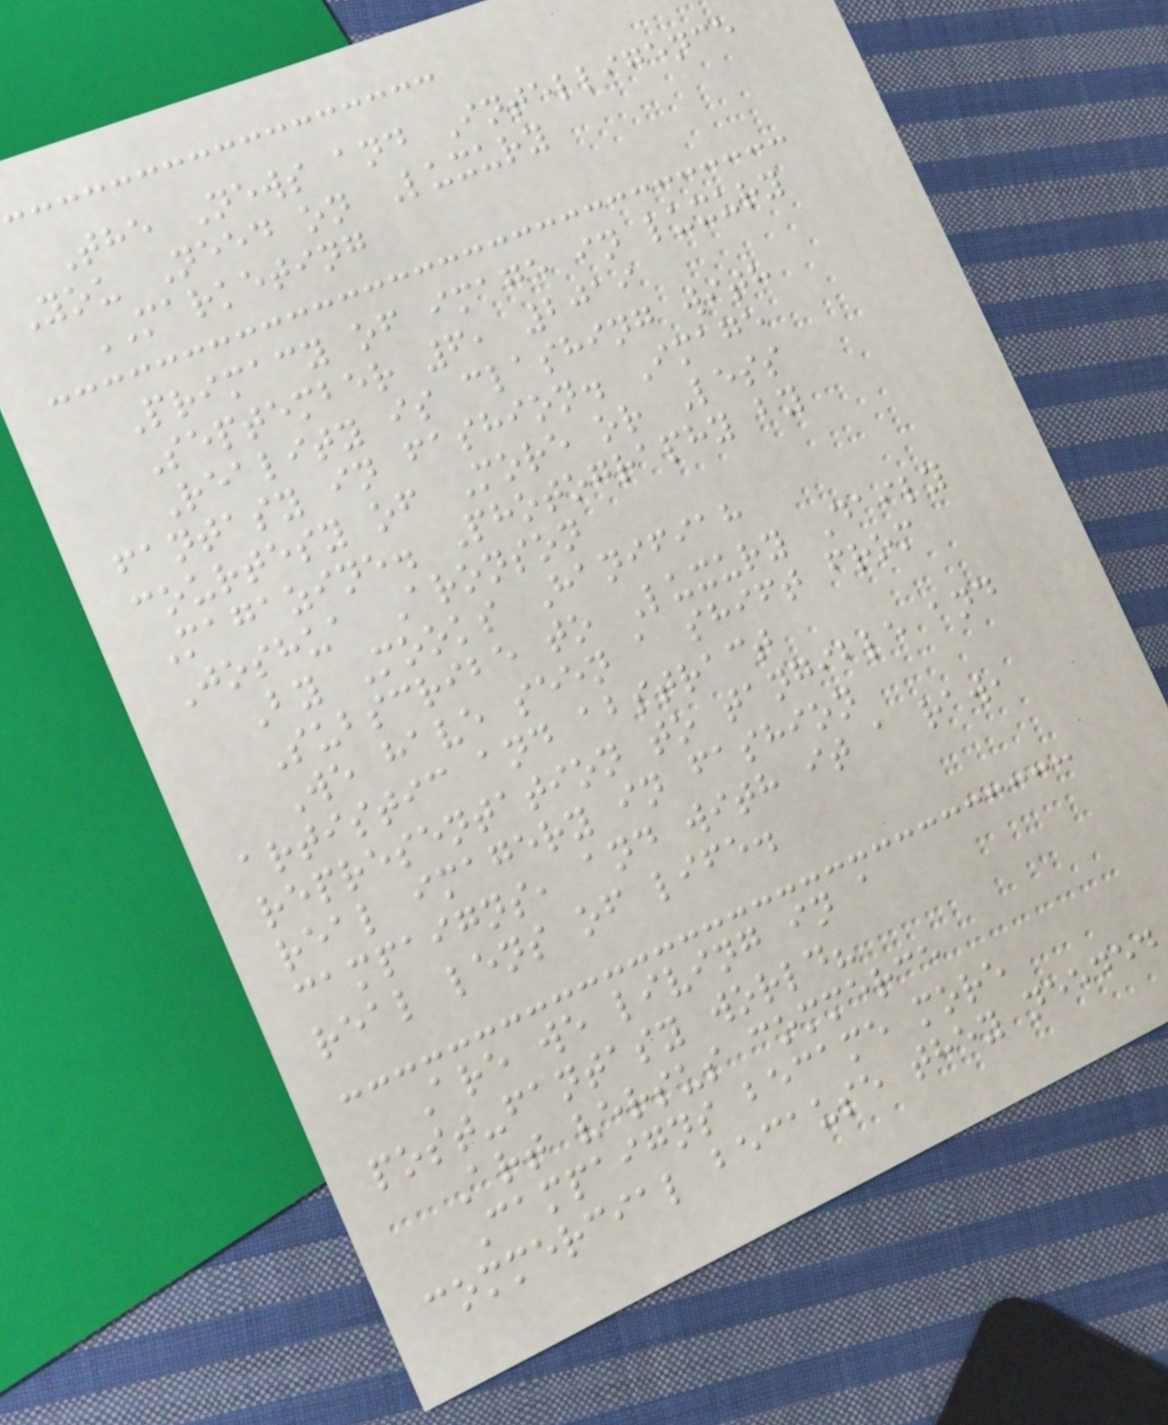The News and Intelligence
You Need on Luxury
MARKETING
Primacy of image in luxury
September 6, 2019
Reality is clashing with
fantasy in fashion. Image
courtesy of More or Less
Magazine. Photography by
Joshua Aronson
By Mooks Hanifiah
Subscribe to Luxury Daily
We have seen a shift from
artistic and abstract
representation to tangible and
real imagery in fashion
campaigns, and with it a raw,
real lens of life.
Are we living in a
post-fantasy world?
Art versus commerce
Campaigns became more
commercial because they needed
